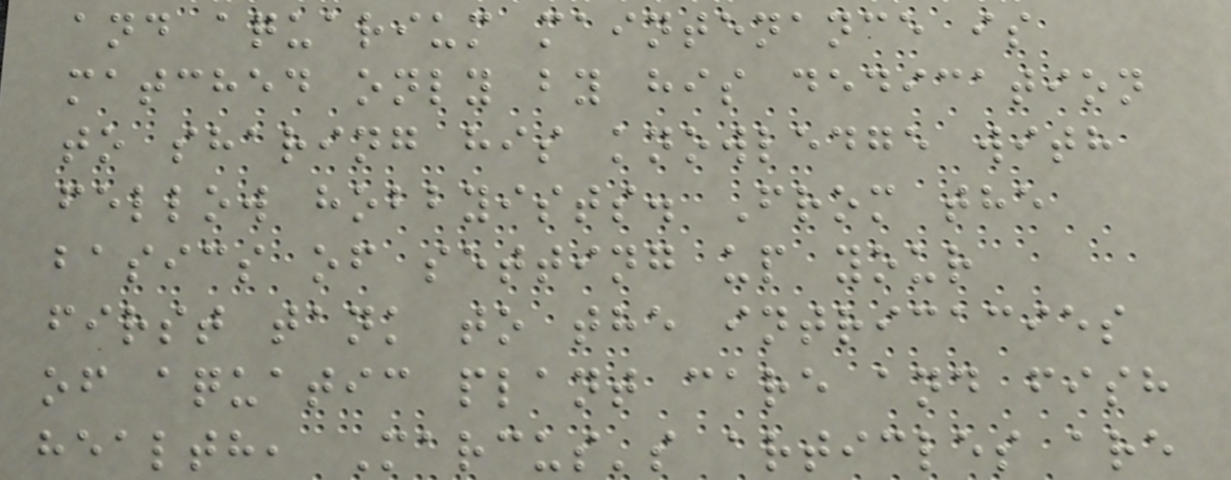and aquarium maintenance is
matched only by his dedication
to sharing his knowledge with
fellow hobbyists. From the
basics of setting up your
first tank to the intricacies
of aquatic plant care and fish
health, Marcus's articles are
